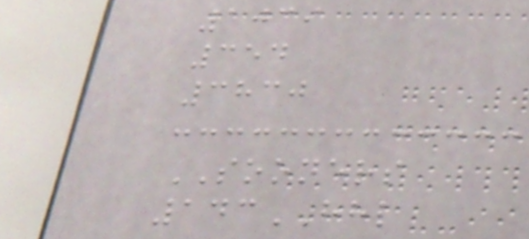1039
354
3830
SOONERS
143HHL
